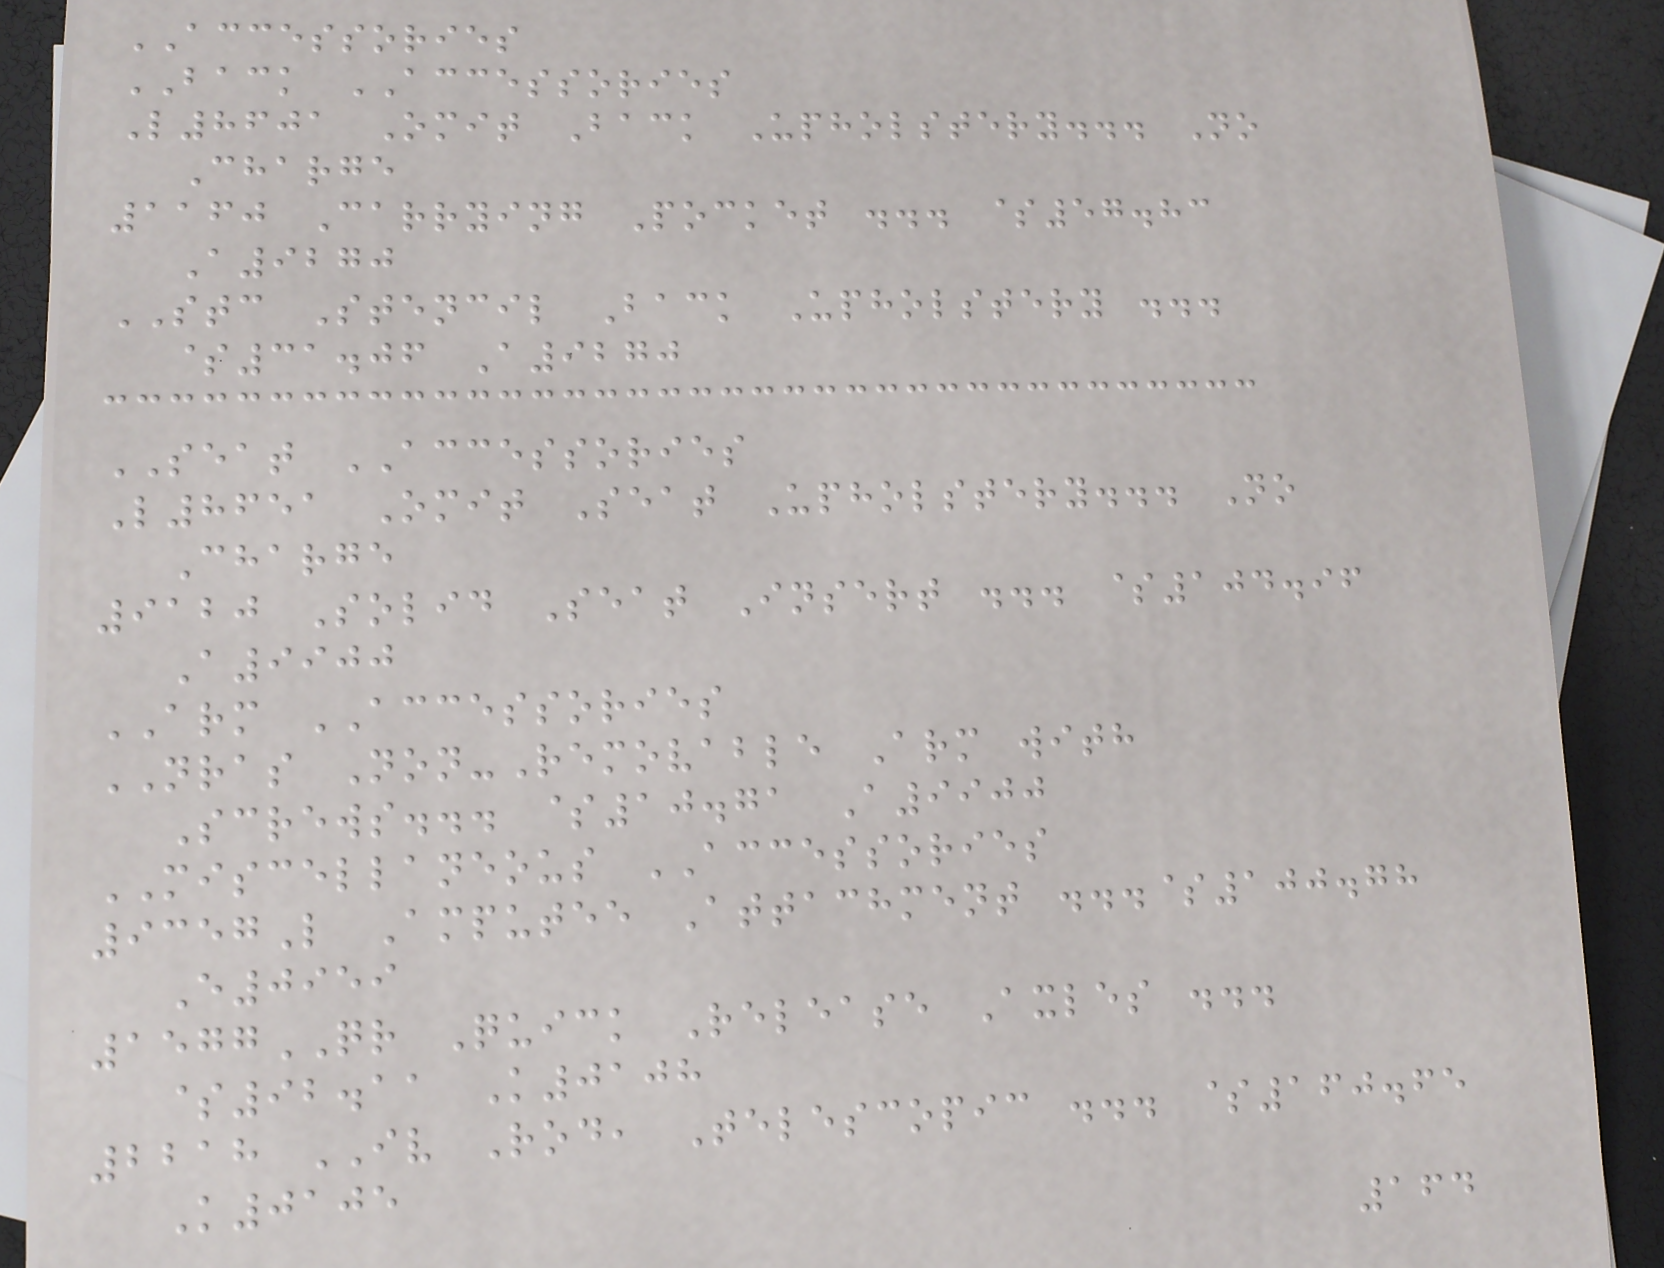ACCESSORIES
BACK ACCESSORIES
L8601 Omit Back Upholstery... No
Charge
1160 Carrying Pocket ... $57.83
A9270
STC Stencil Back Upholstery ...
$31.06 A9270
SEAT ACCESSORIES
L8651 Omit Seat Upholstery... No
Charge
9120 Solid Seat Insert ... $104.96
A9900
ARM ACCESSORIES
NRAS Non-Removable Arm with
Screws... $10.71 A9900
MISCELLANEOUS ACCESSORIES
9357L Amputee Attachment ...$100.78
E0959
1577QR Quick Release Axles ...
$92.11 K0108
2218 IV Rod, Telescopic ... $160.65
K0105
164
